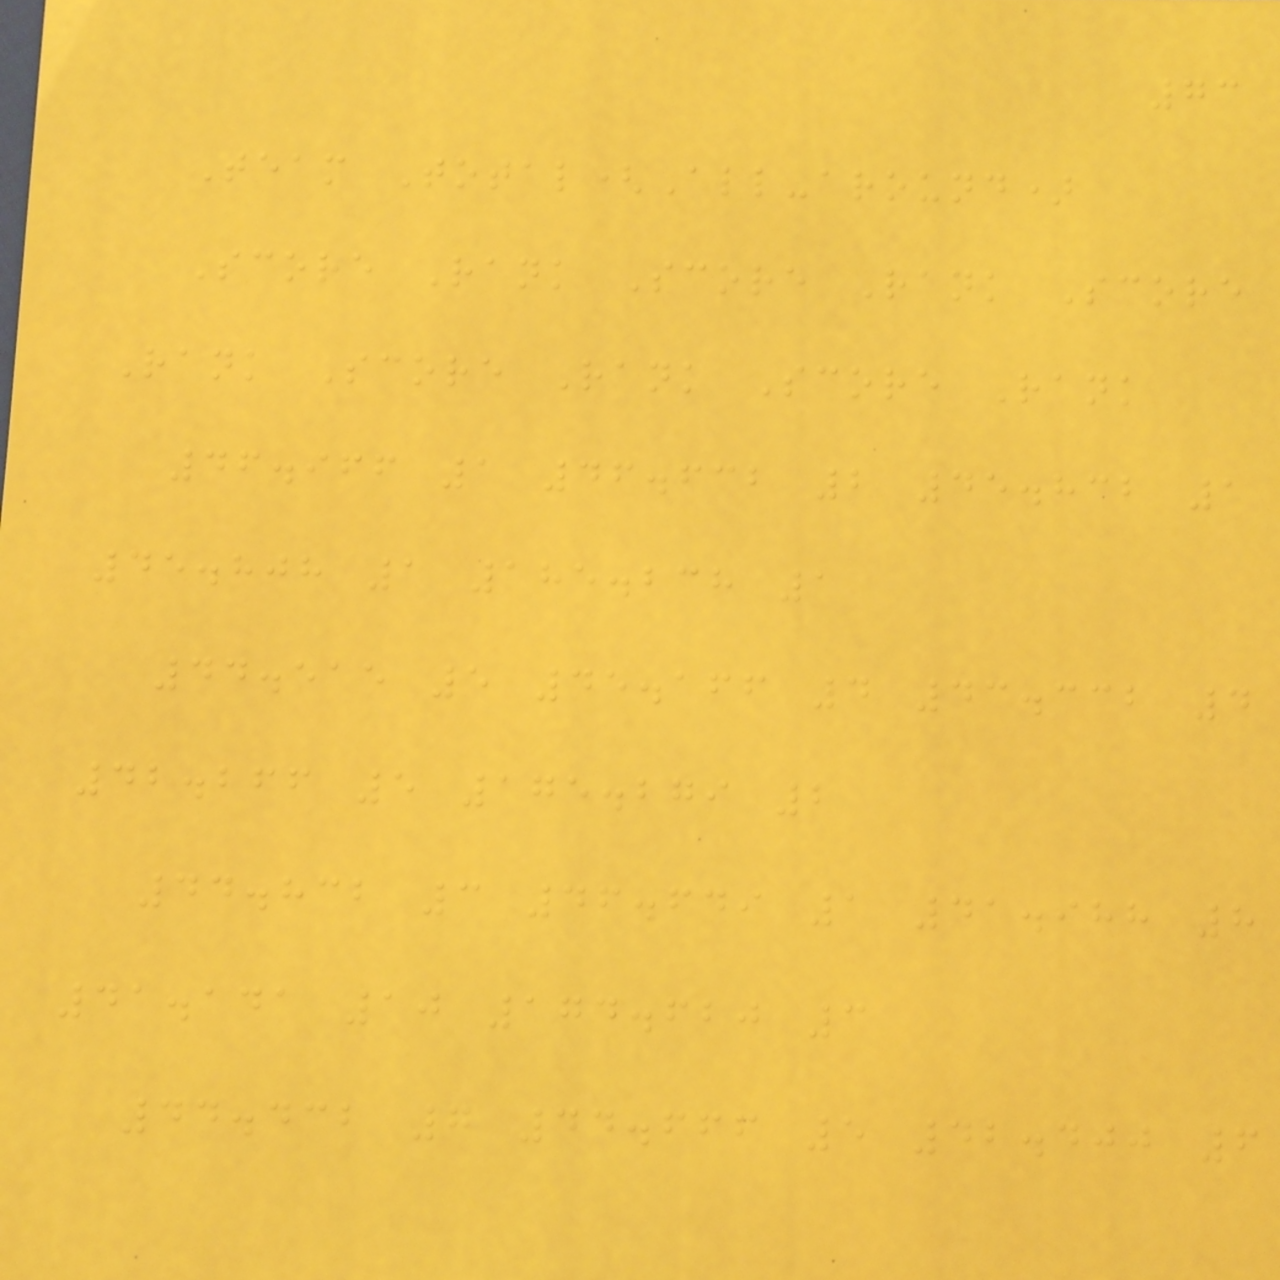73
Team Total(All-around)
Score Rank Score Rank Score
Rank Score Rank Score Rank
46.966 1 46.632 2 45.832 1
45.808 1 185.238 1
44.515 5 45.166 4 43.332 4
42.266 5 175.279 2
44.832 3 46.649 1 41.988 8
41.141 10 174.620 3
44.432 7 44.666 5 42.400 6
